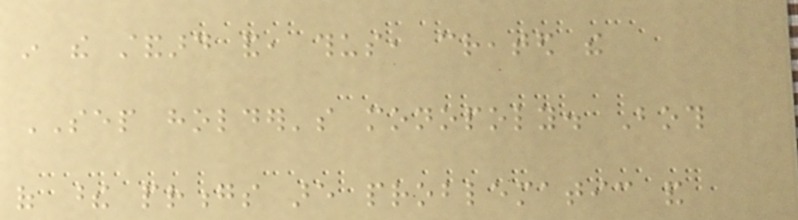in the standard and, thus, created the
SEP holder's monopoly. Both
of these prongs are problematic and
